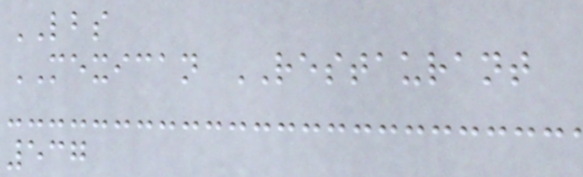LBS
MEXICAN RESTAURANT
537
